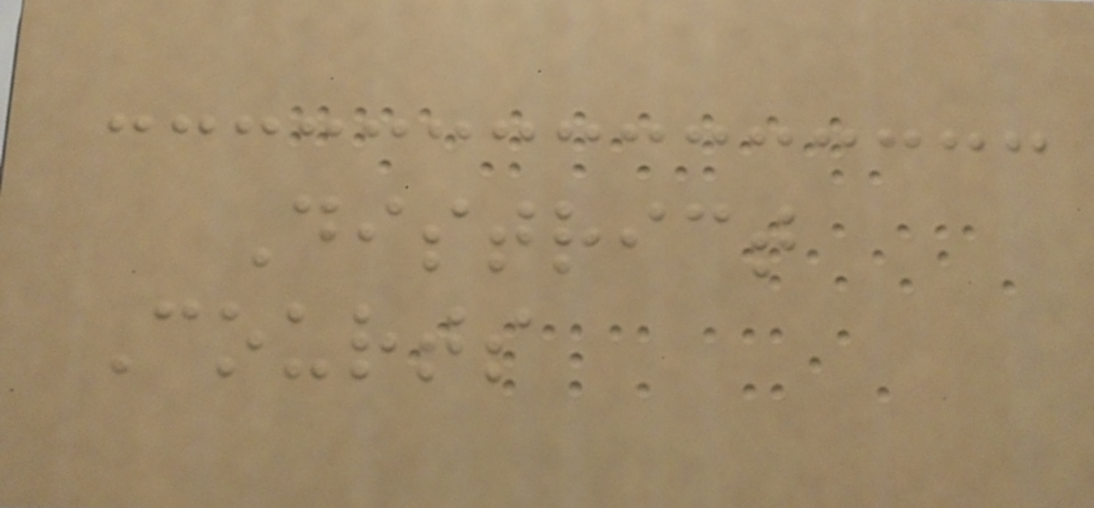District
Courts
